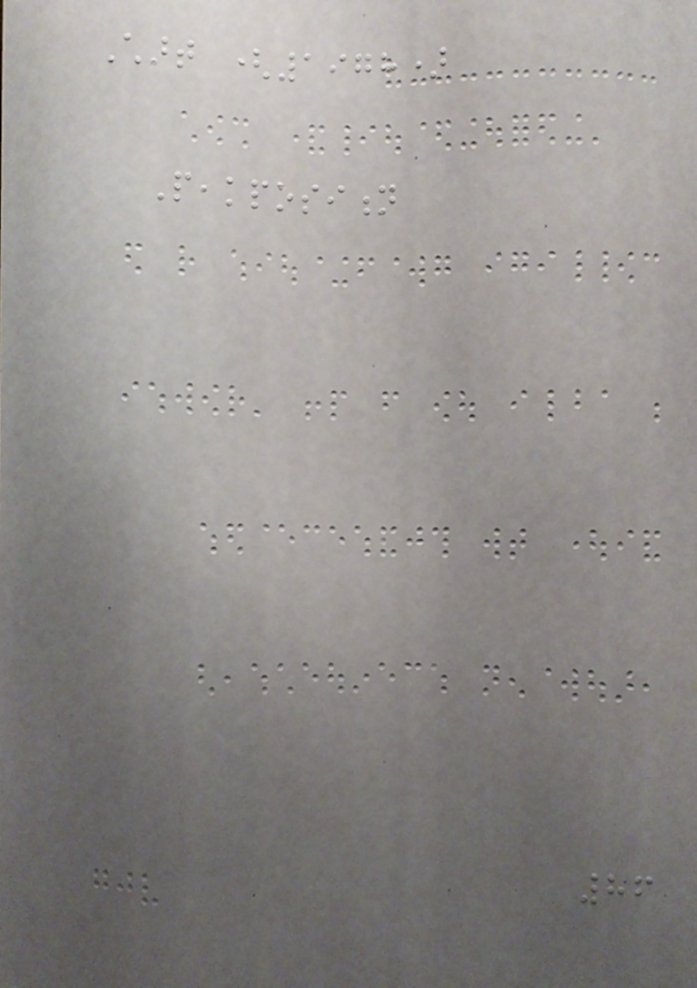Chart (1978)
Peakposition
86
